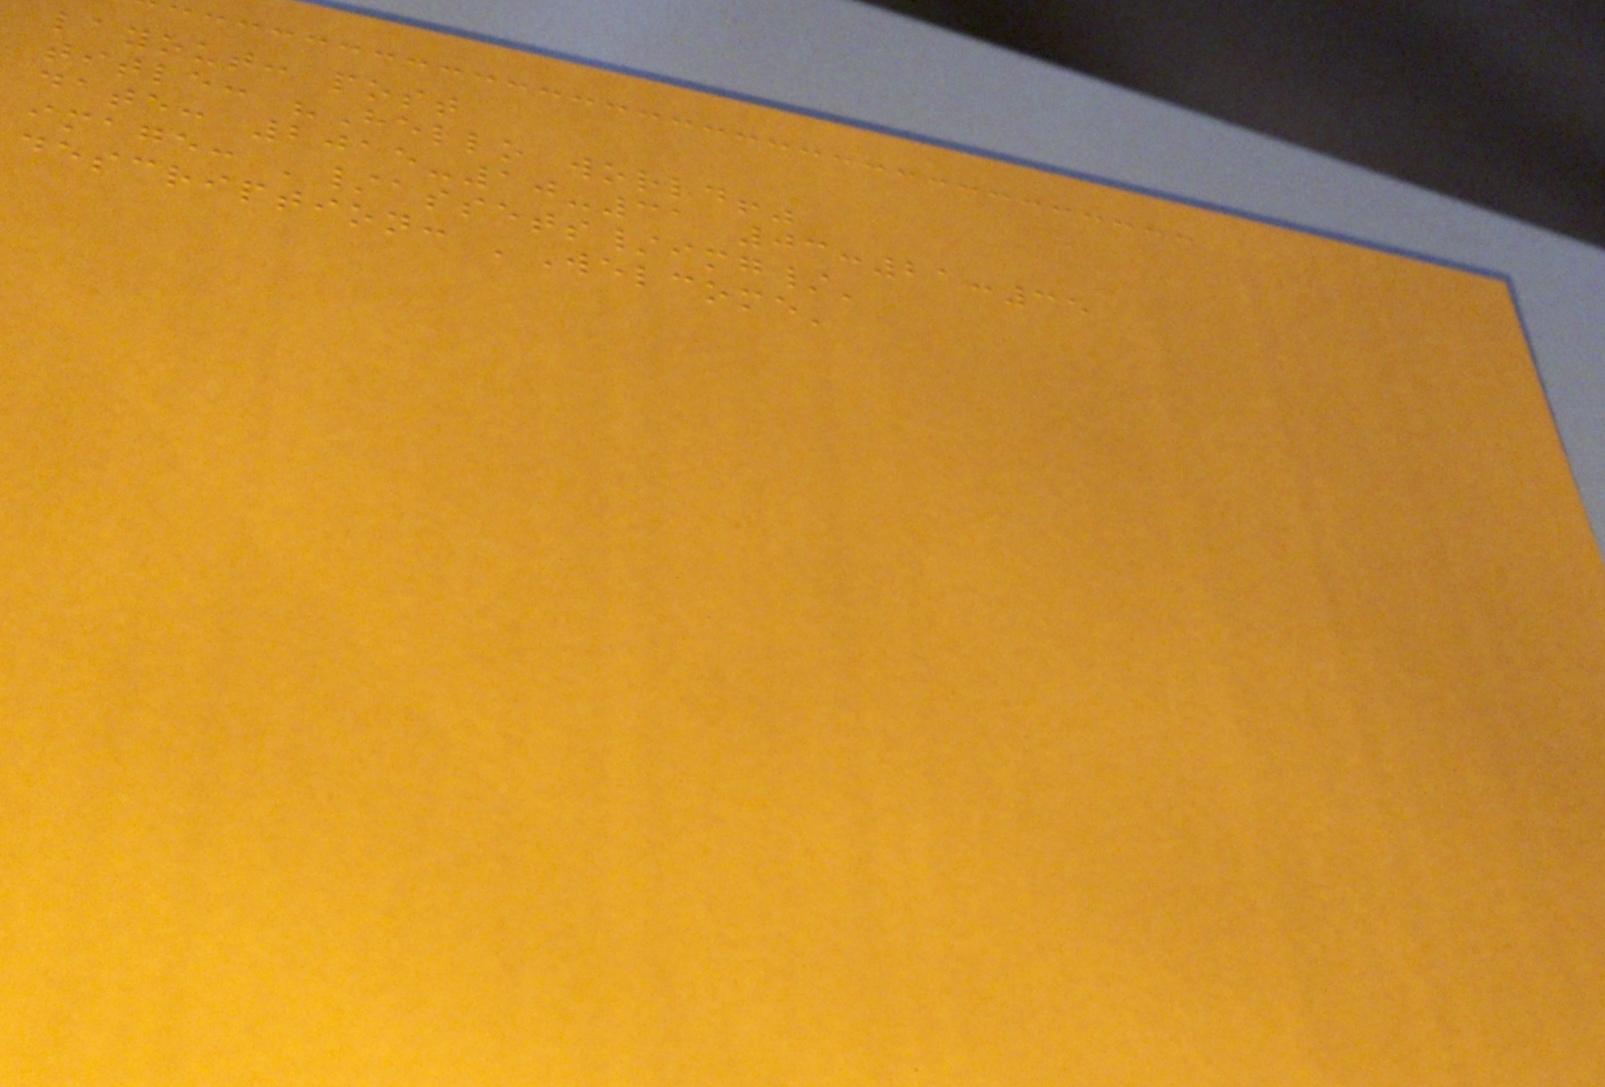layout: post
title: "Hello world!"
date: 2015-10-31 03:21:35
image: '/assets/img/'
description: 'Welcome'
